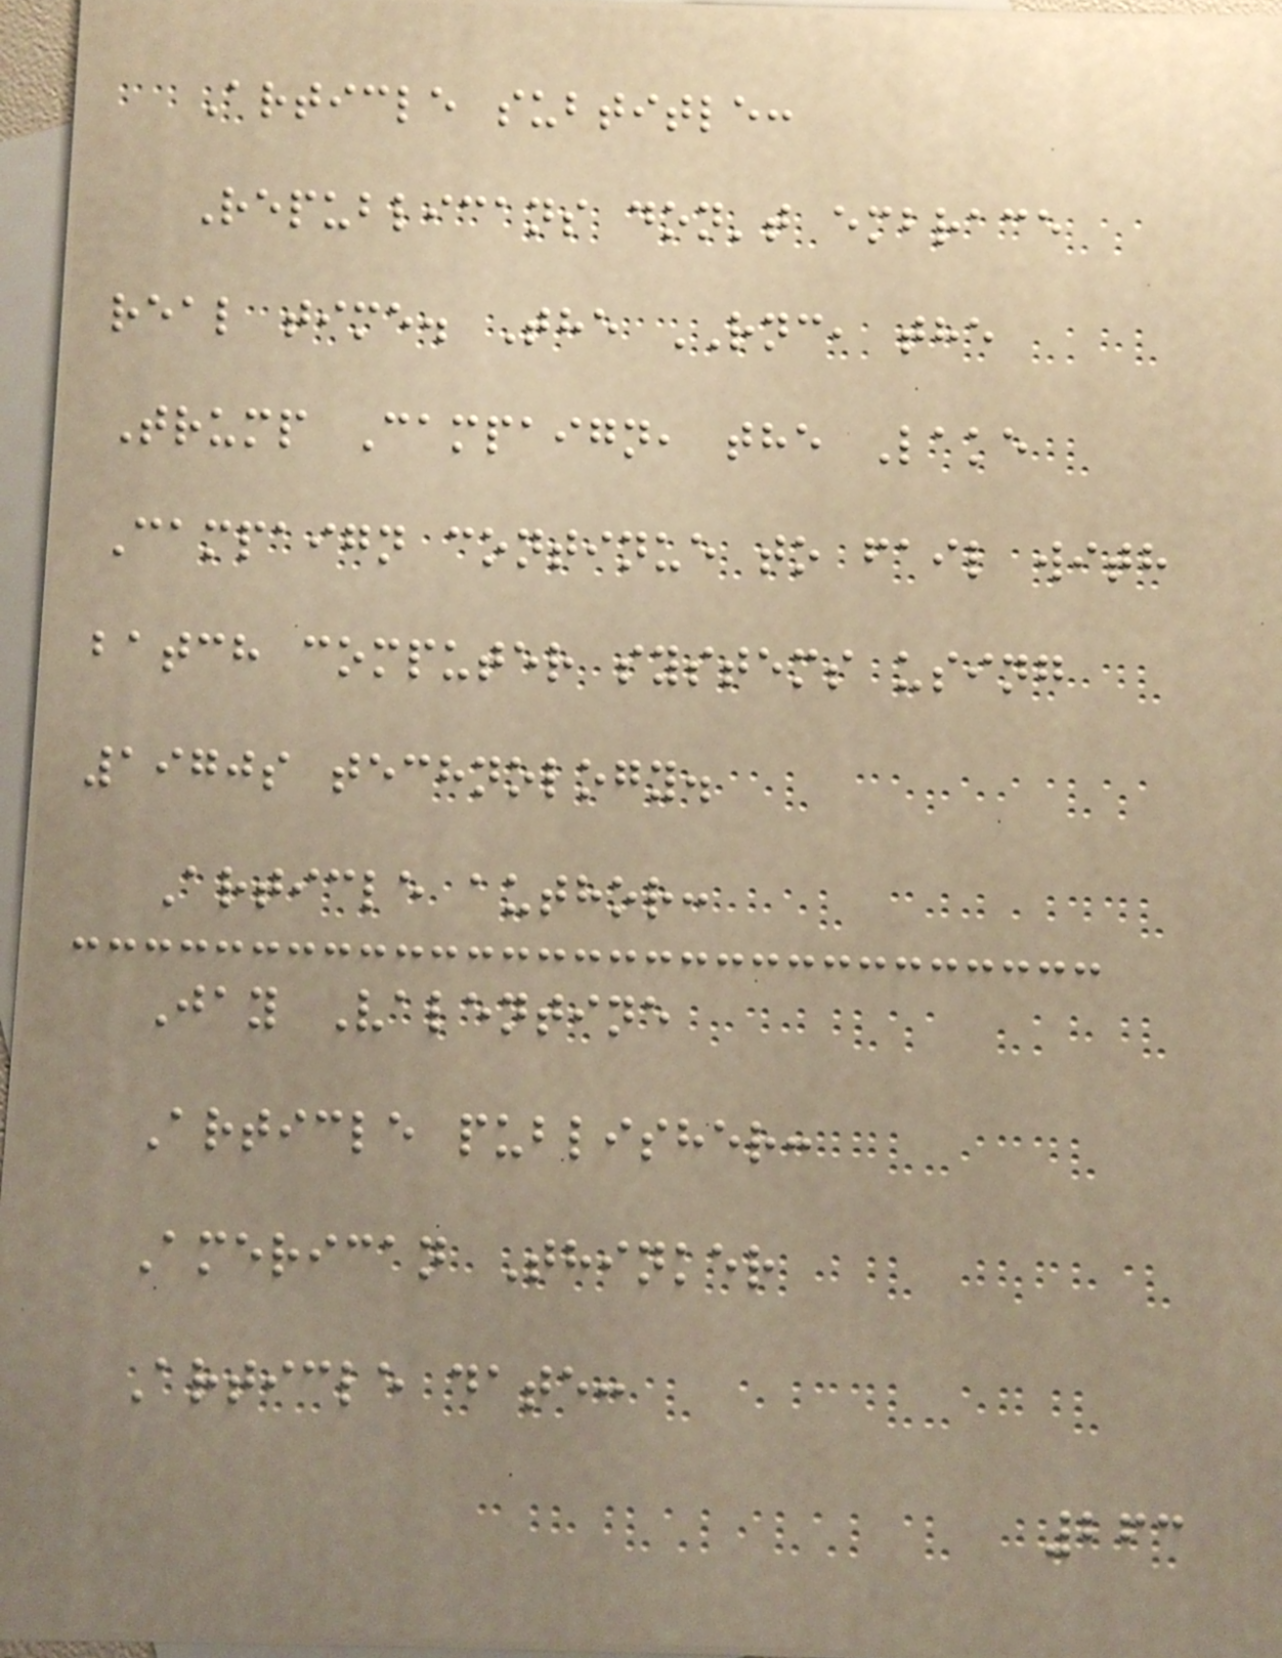Article subtitle:
Republicans don't embrace
real time. The RNC, the
Trump Campaign, the Lake
Campaign continue to fail with
batch computer systems using
1970s technology.
Article author:
Jay Valentine
Article publisher:
American Thinker
Article date:
263
